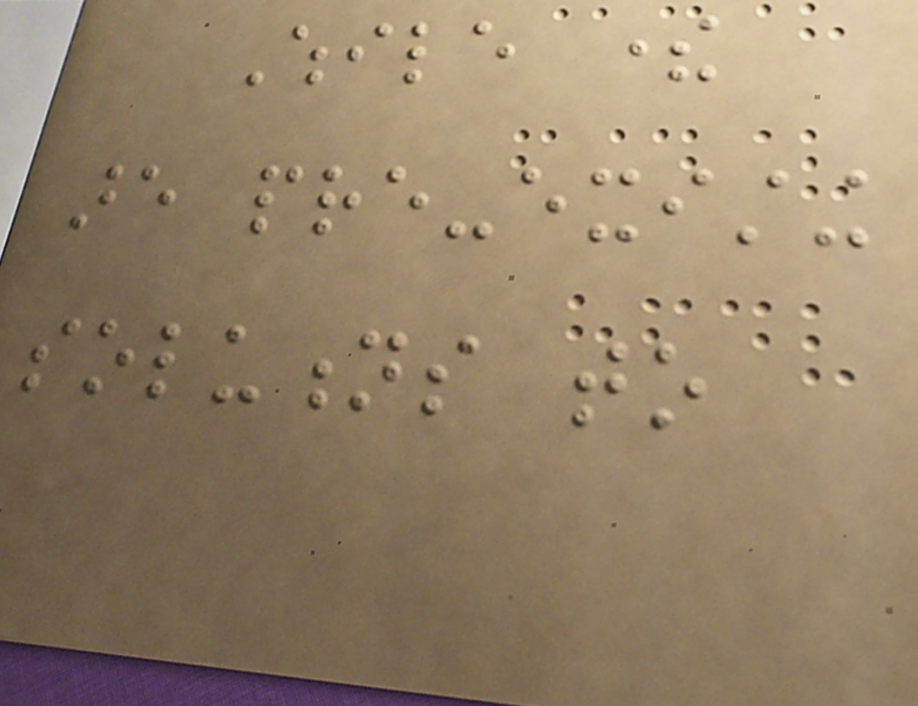While there
are pre-existing
solutions to
